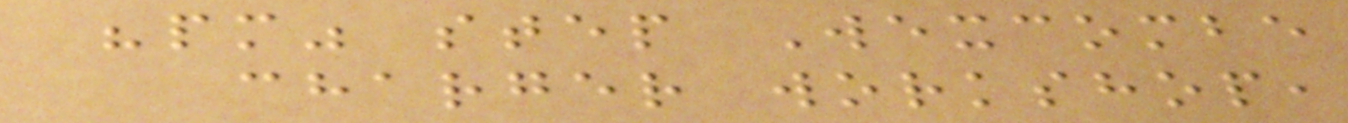"pm" step Wexcombe
charger workshop,
